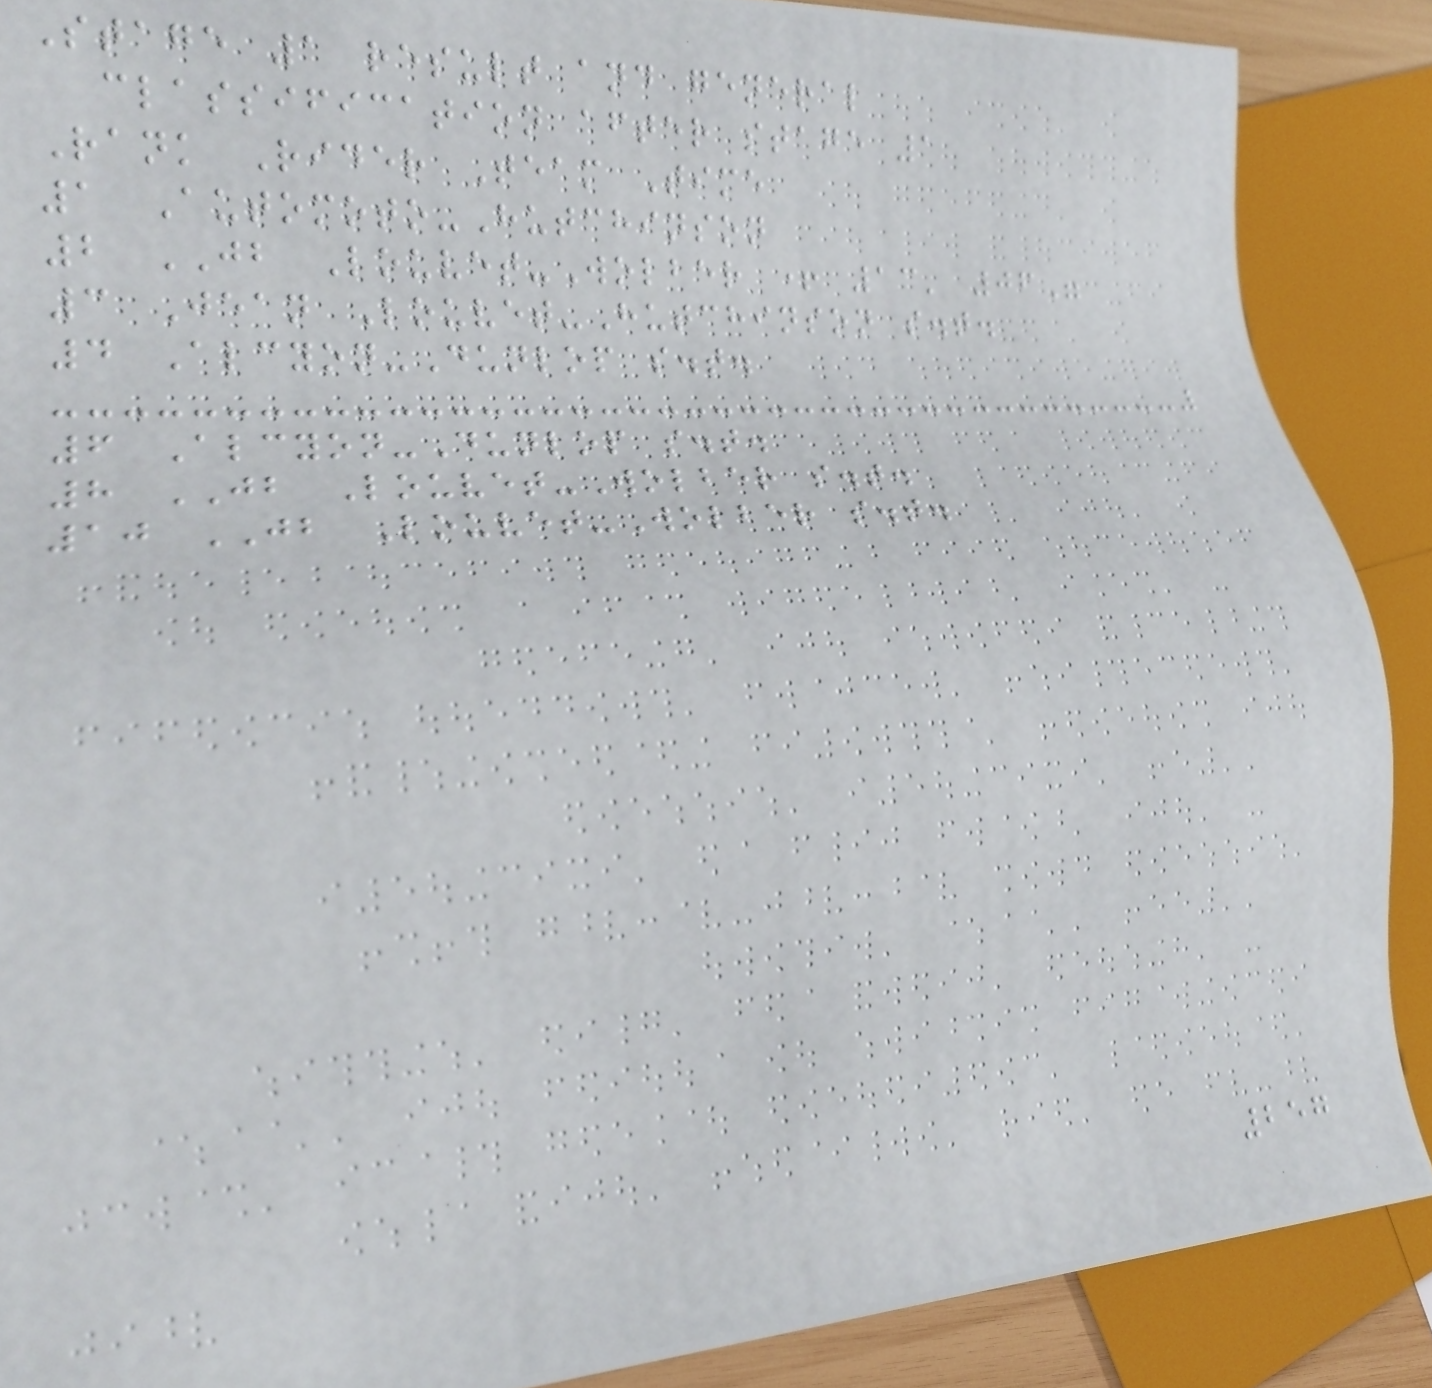Stage 1 result and general
classification after stage 1
Rank Rider Team Time
1 Automoto-Hutchinson
2 JB Louvet-Wolber + 13' 06"
3 Jean Louvet-Hutchinson s.t.
4 Alcyon-Dunlop s.t.
6 Alcyon-Dunlop s.t.
8 JB Louvet-Wolber s.t.
10 JB Louvet-Wolber s.t.
257
